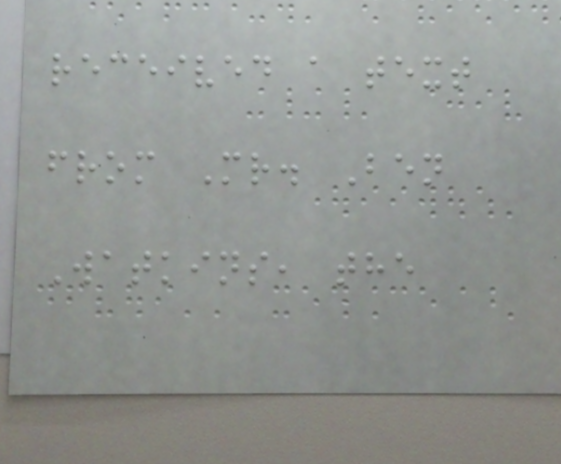received a text
from Mr. Ben
Watkins, the
